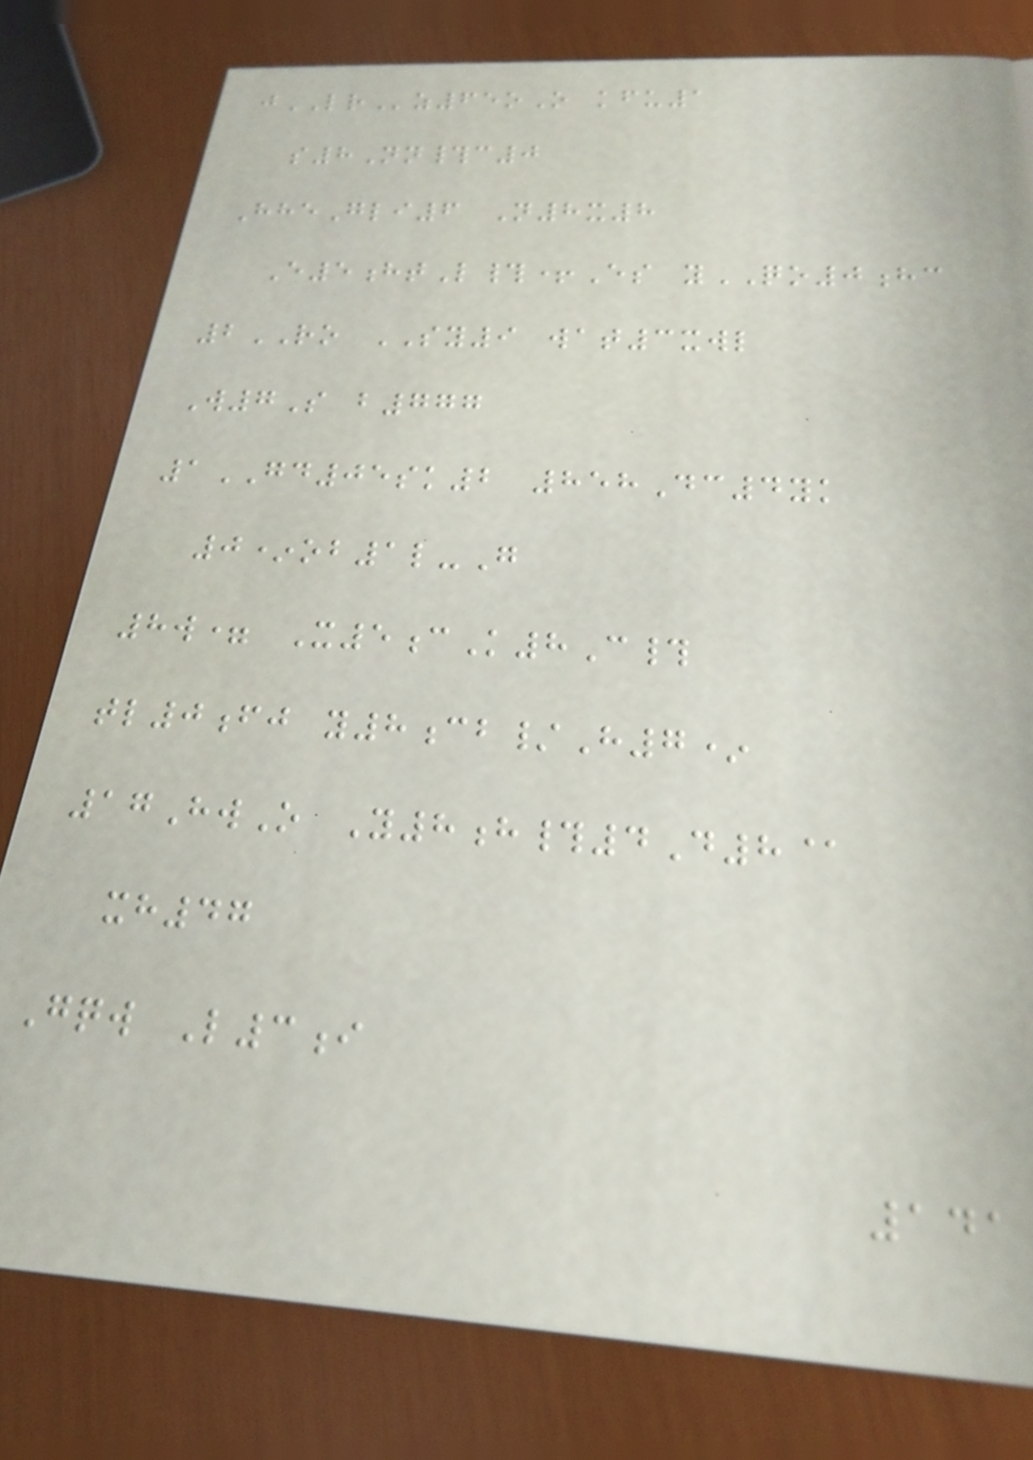jLRz65oO kfu1
s8Nn#c0
HheGli6 N8x8
E5htL#+Es yQO0hc
2RO SY9 wat3xwl
W7S b777
1GD05sk2 858Dc4yk
0*ob1l-G
8w= X5cK8C#
tl0fj y8cb/H7*
17HwO Y8h#4D8@
xh47
Gqw L3i
141
